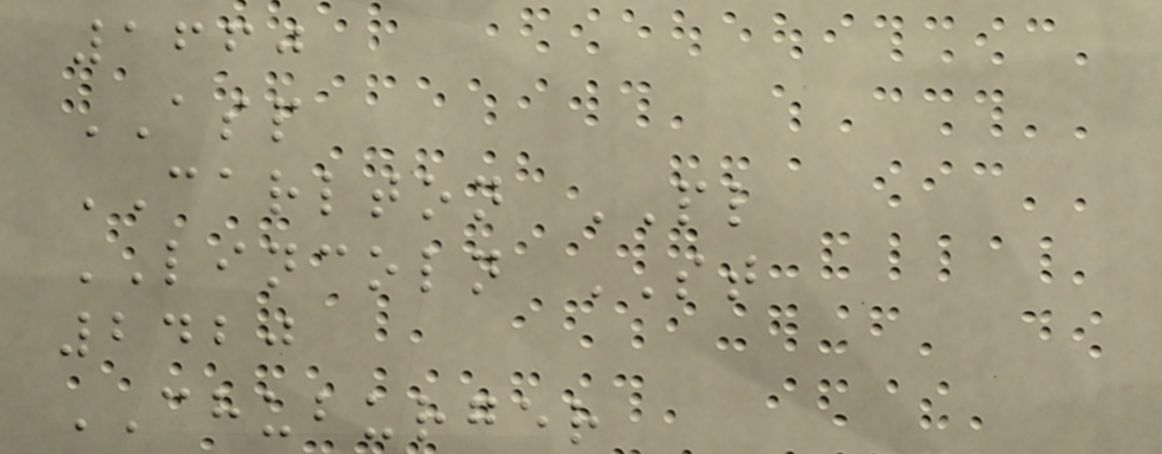1660
ASP
CARLTON PL
LINCOLN ST
2420
CHUBURGER
